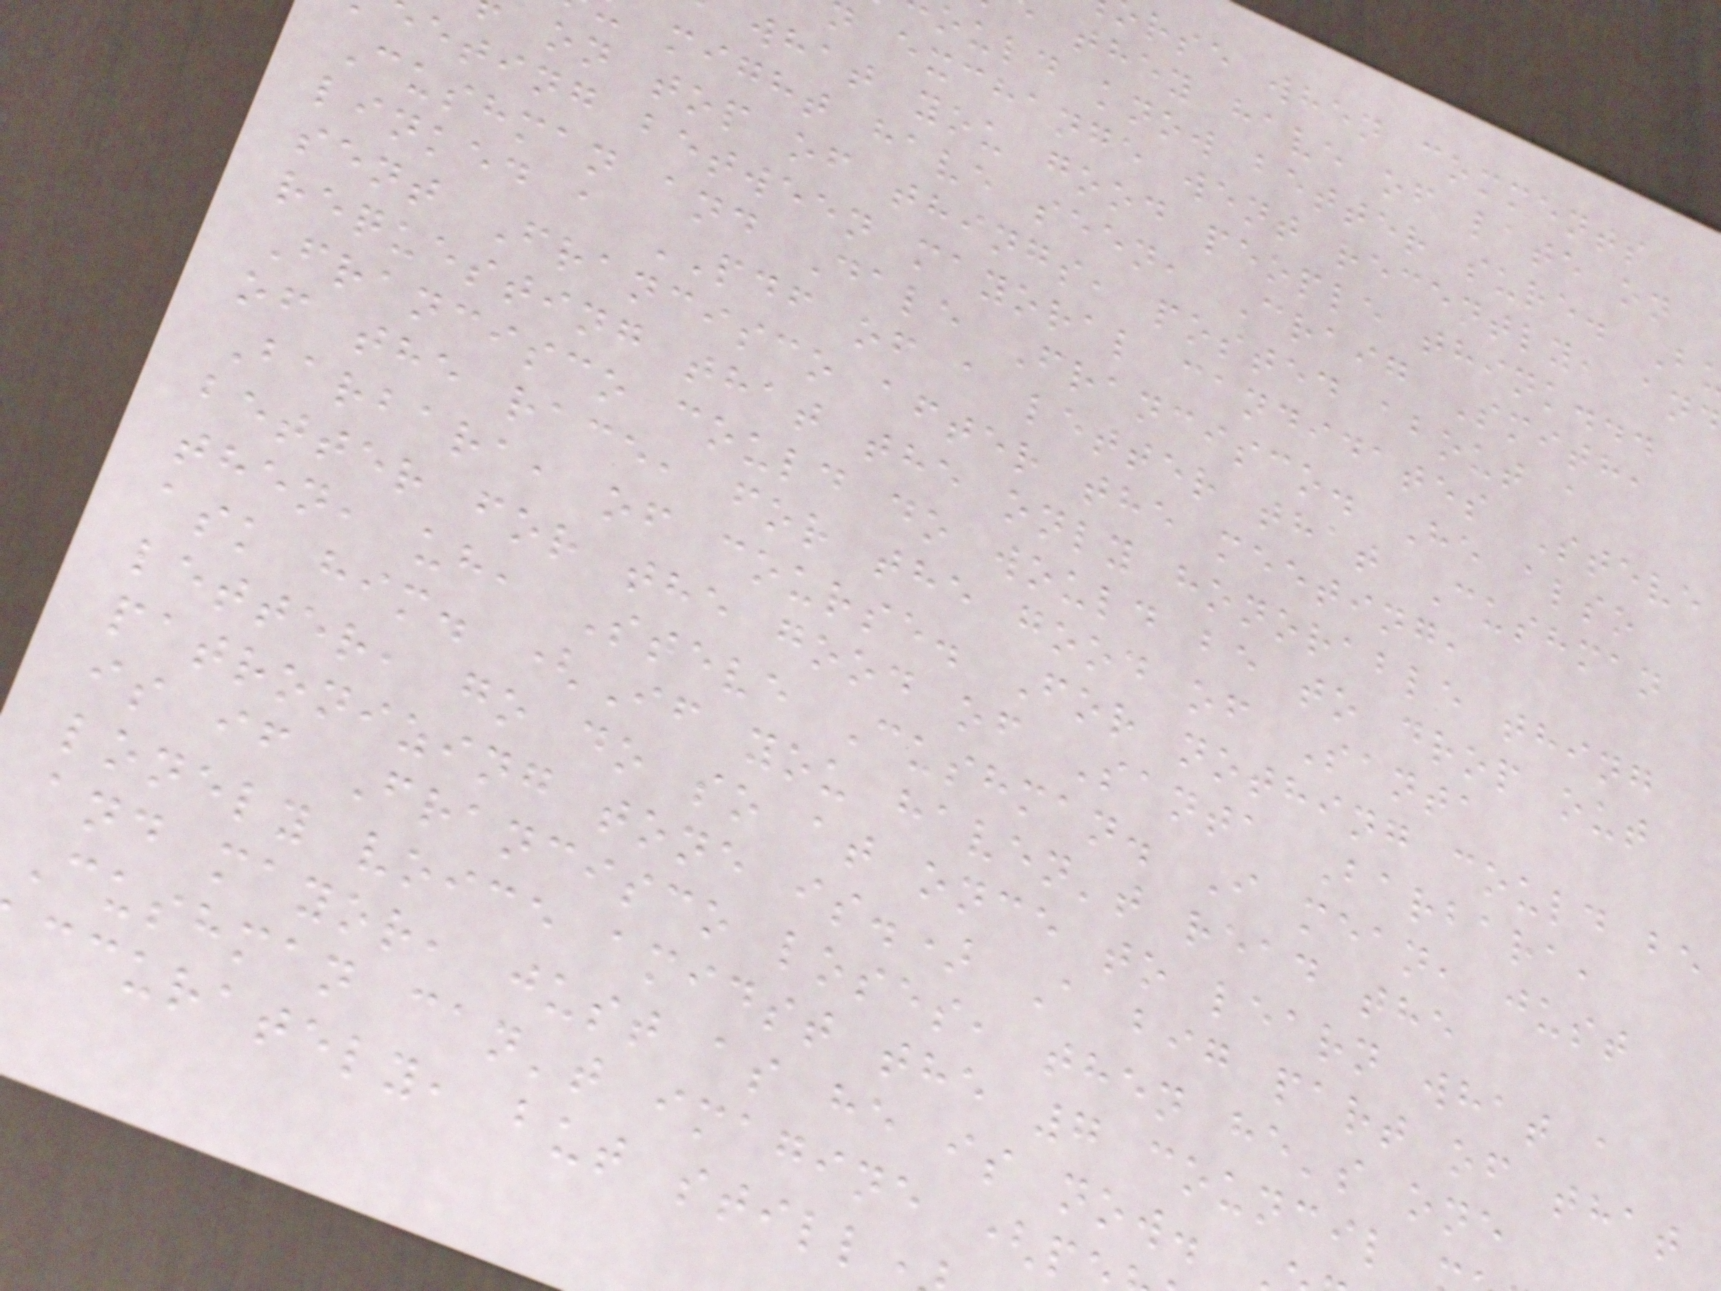rse when comments
they have of late on
ould know better sure. B
exchange went recently, and
what you good people think...
might have seen, Craig Smith,
on top of things, posted about a
eting between mayoral candidates Steve
Cushman and Dale Francisco. He also
linked a PDF of a letter that Cushman
sent Francisco after the meeting,
requesting that the only honorable thing
Francisco could do would be to drop out
of the race, for the good of Santa
Barbara, of course. For nothing could be
better for the good of Santa Barbara,
then, uh, Steve Cushman. I mean, just
ask him. (If you haven't read the
letter, go do so at once to learn what a
patronizing tone is.) A big part of that
is if Francisco loses, then he's one
lonely voice amidst the 7 council
and mayor, just as he is now.
Cushman can't imagine (p
ccurately, but still
